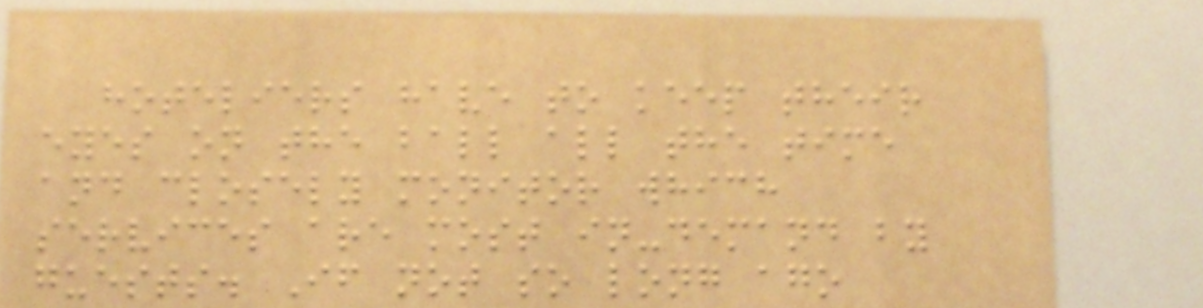hoteliers have to keep their
eyes on the ball all the time
and closely monitor which
services are most in-demand by
guests. If not so long ago
